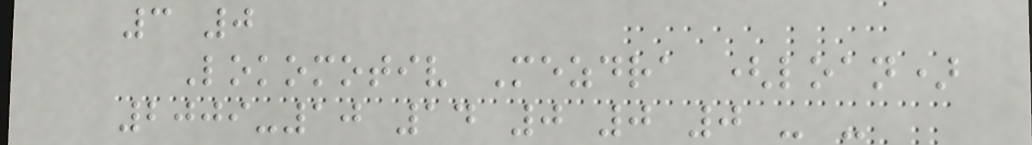3 0
Lokomotiv Mezdra (loan)
2009-10 14 0 0 0 - -
